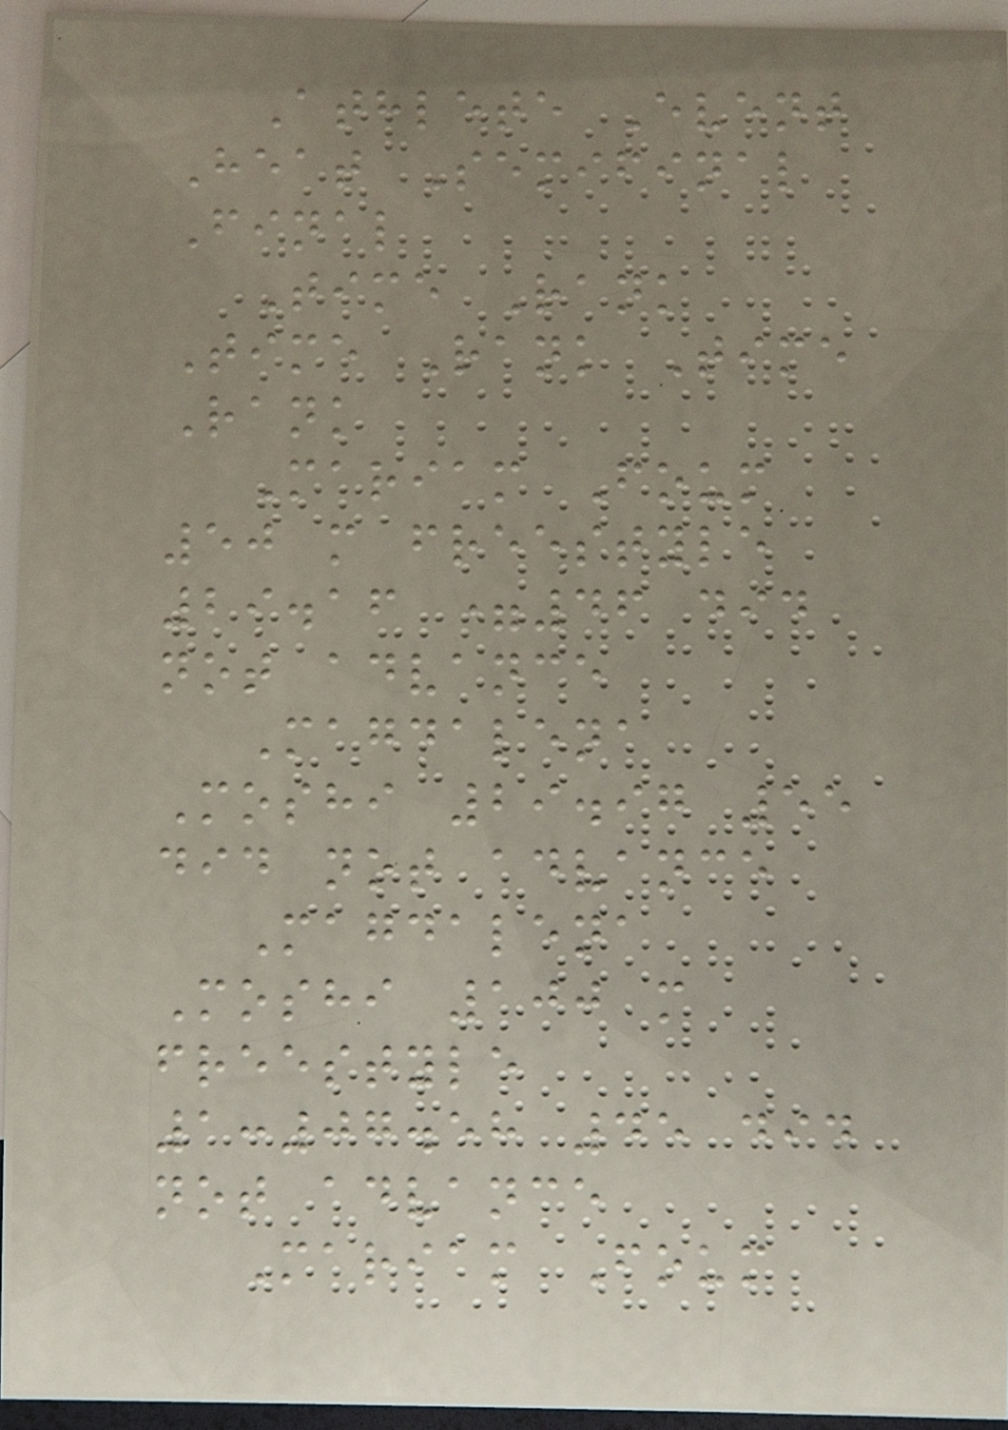Athlete Event
Heat Semifinal
Final
Time Rank
Time Rank Time
Rank
Mariam Foum
50 m freestyle
29.16 =46 did
not advance
Magdalena
Moshi 29.97 55
did not advance
Magdalena
Moshi 100 m
freestyle
1:07.58 45 did
not advance
Mariam Foum
